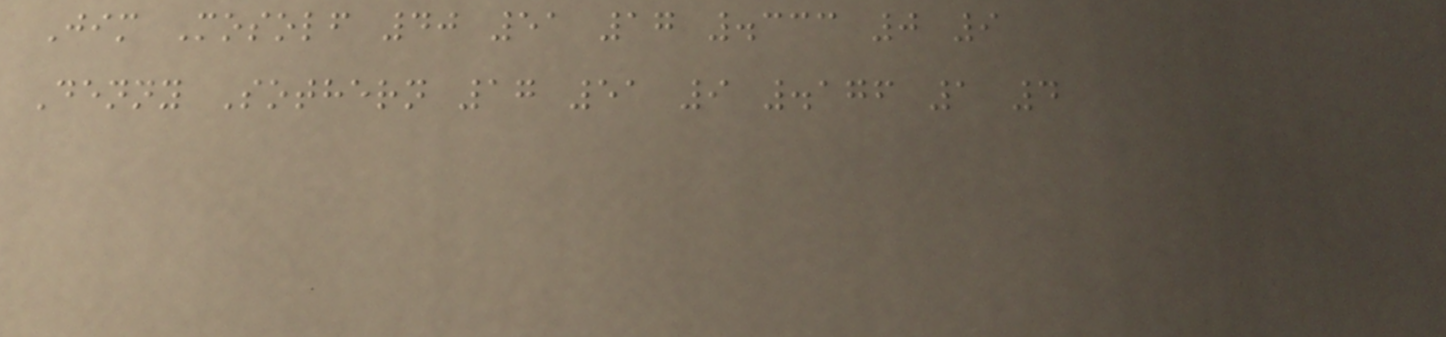Jim Mosolf 40 51 17 .333 0 9
Denny Sothern 17 51 9 .176 1 4
